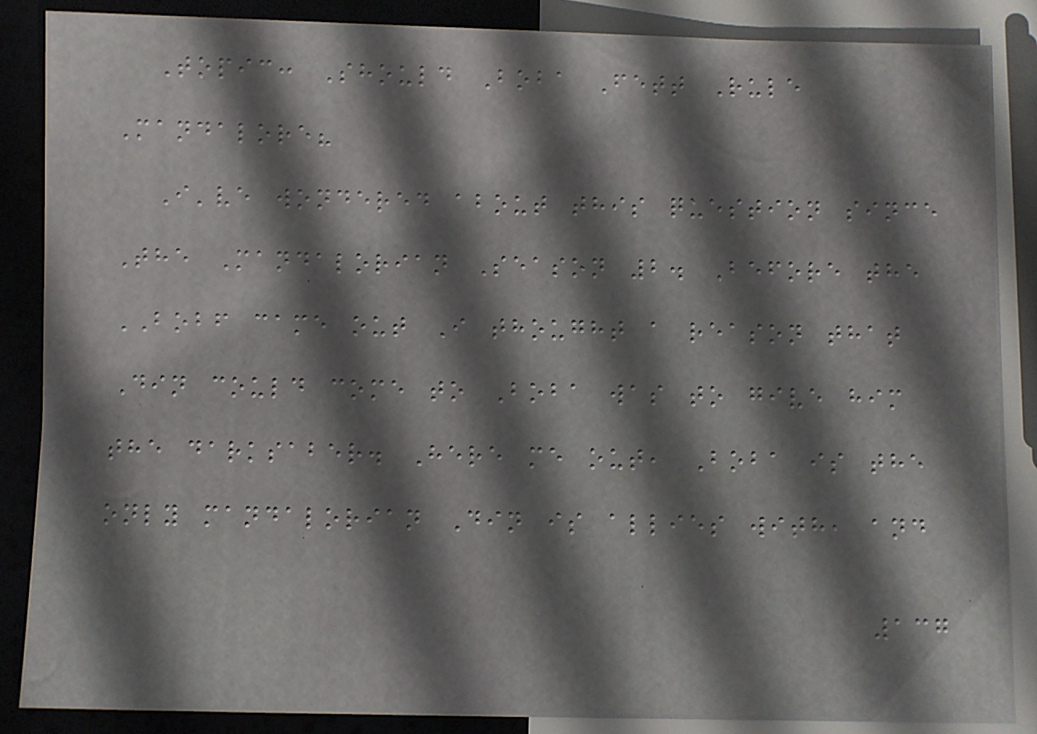Topic: Should Boba Fett Rule
Mandalore?
I've wondered about this question since
The Mandalorian Season 2. Before the
BOBF came out I thought a reason that
Din could come to Boba was to give him
the darksaber. Here me out, Boba is the
only mandalorian Din is allies with, and
137
